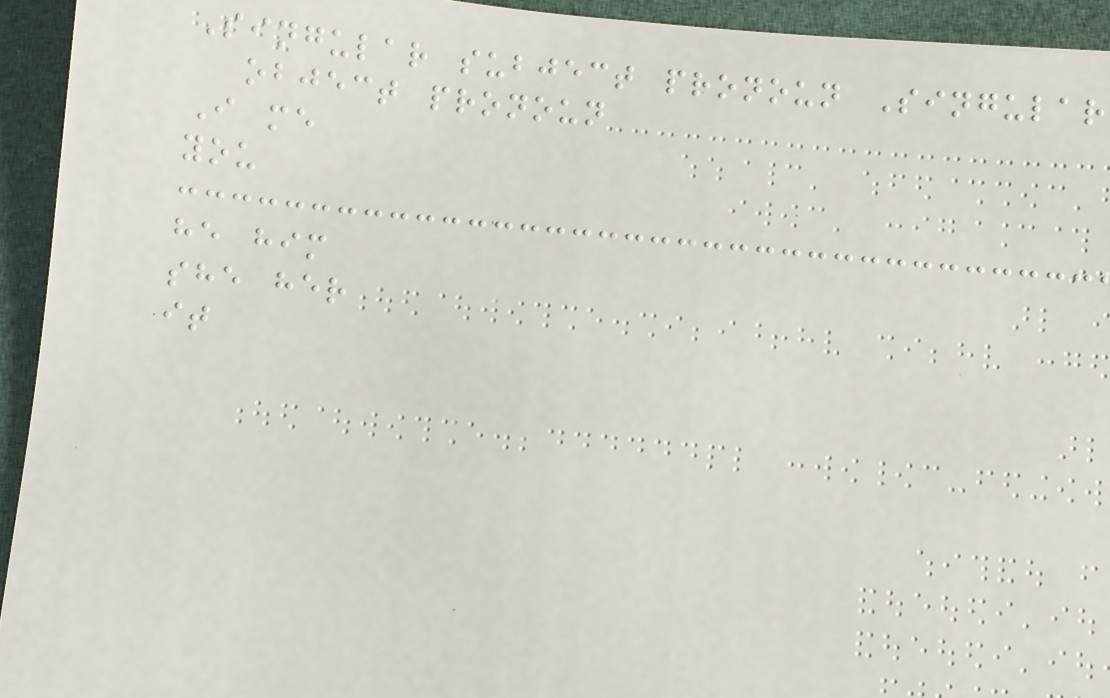Singular subject pronoun Singular
object pronoun
I me
you
he him
she her
it
